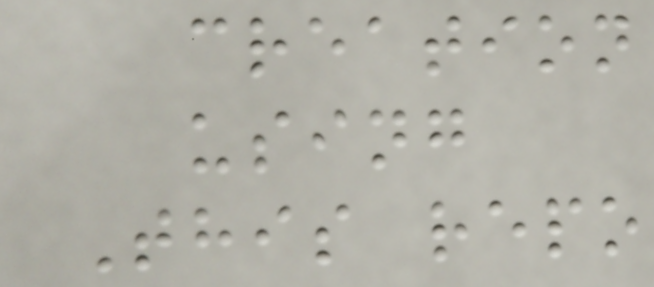creation
using
This repo
